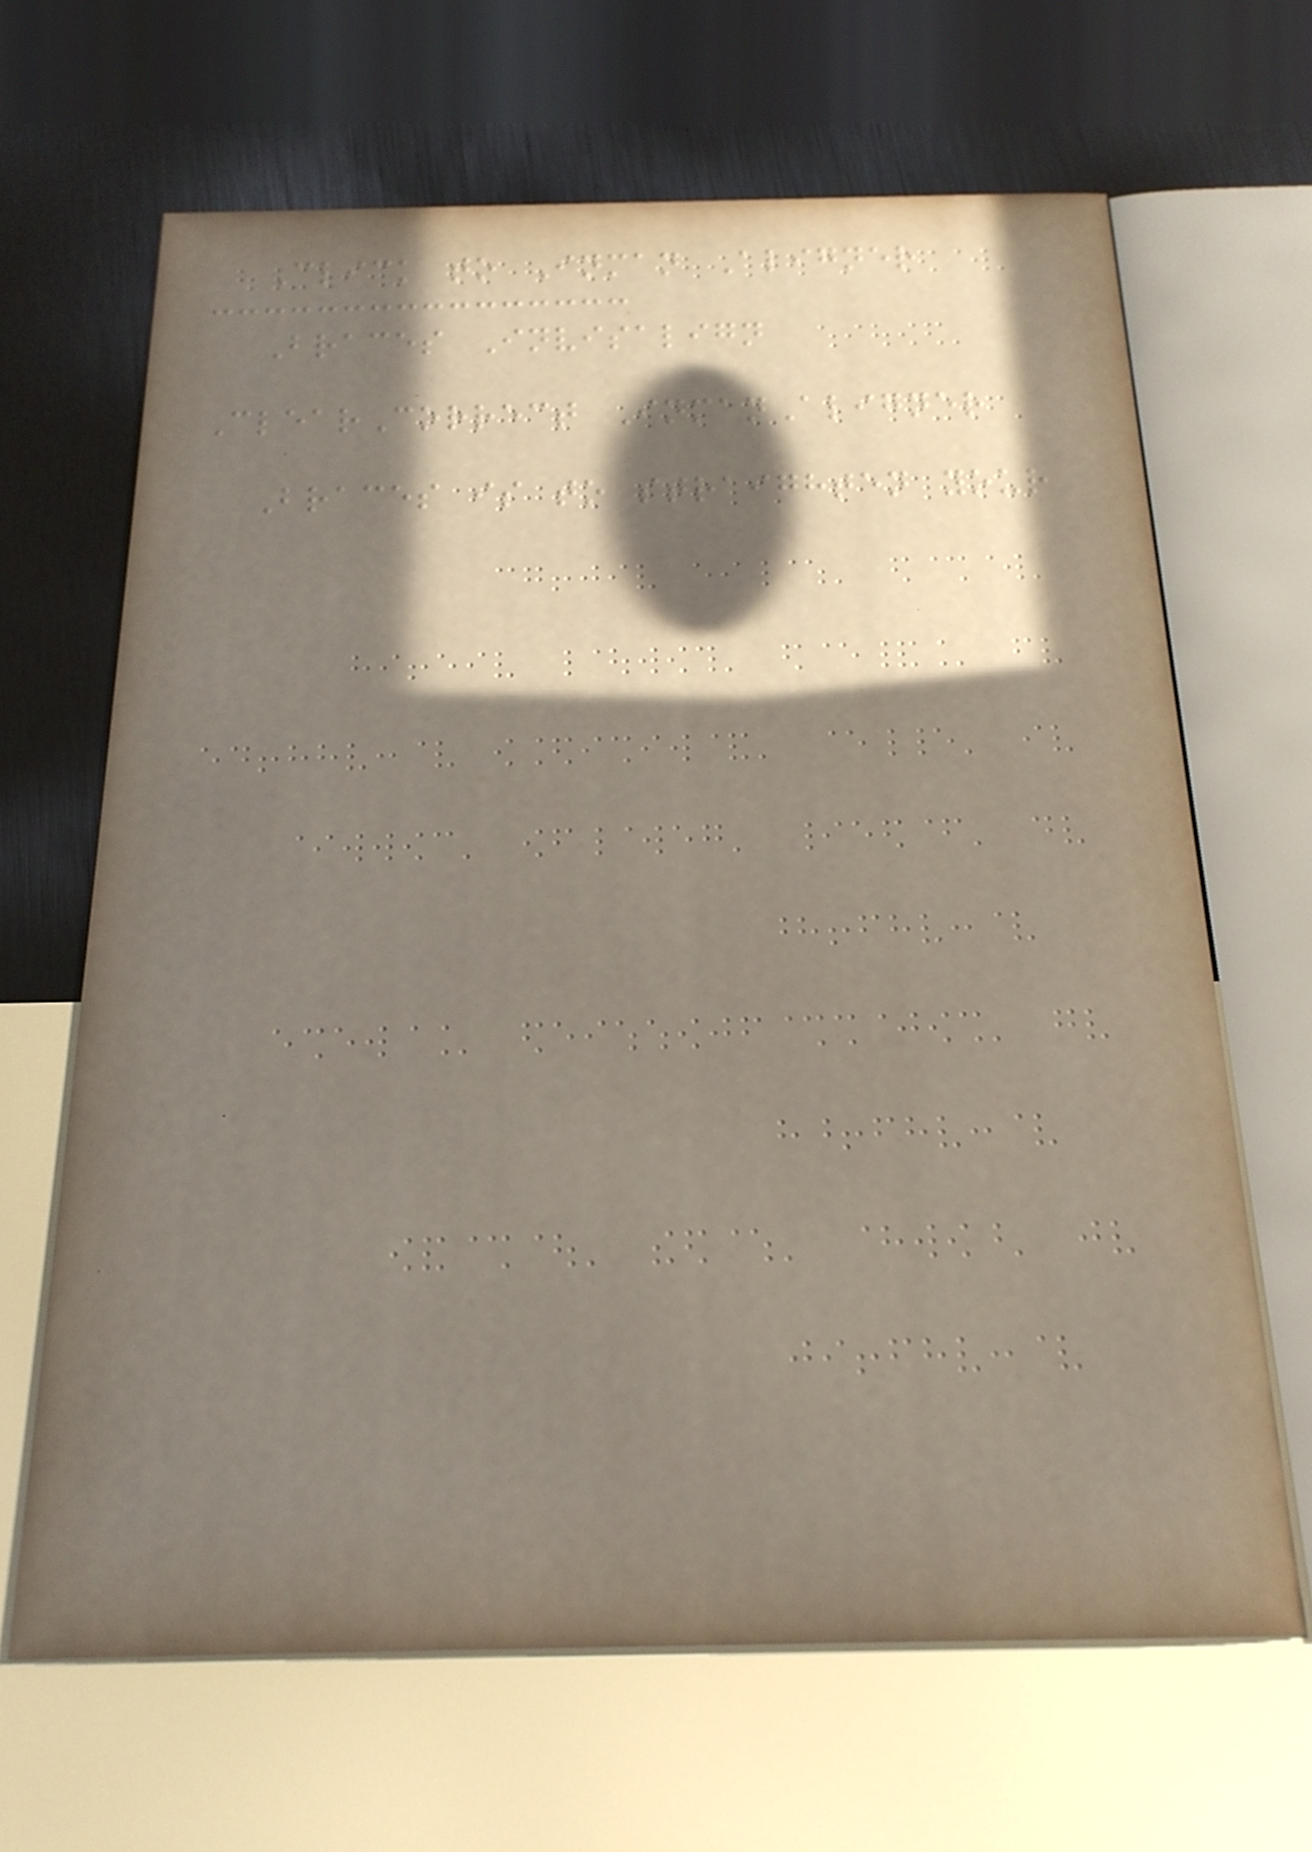Click to Inman Aligner
Braces Invisalign
ClearCorrect InmanAligner
Braces is to straighten your
